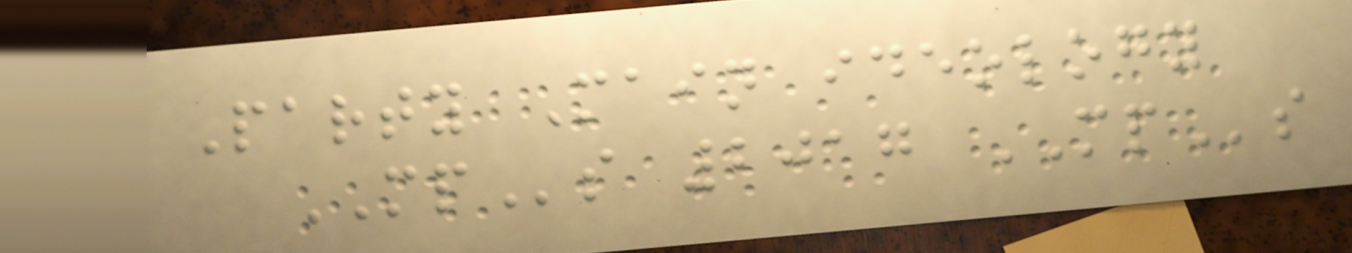Party Main ideology
MPs 2017 MPs
